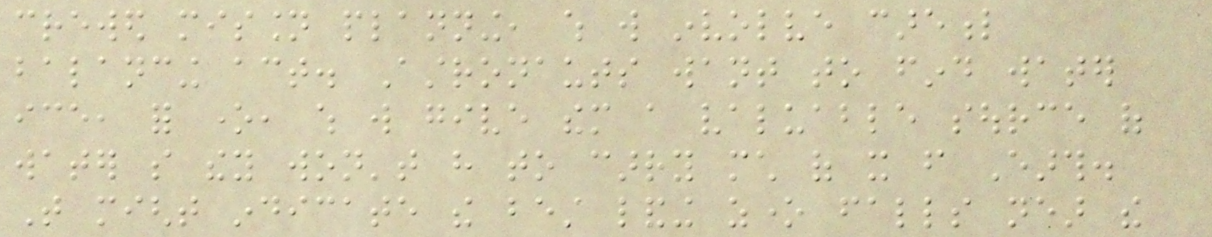crewed mission planning, which will involve careful
balancing act. Astronauts want to find water
ice, for one, which will give them a valuable source of
water so they won't have to carry much of it from Earth.
That might indicate the best landing zone falls near the
